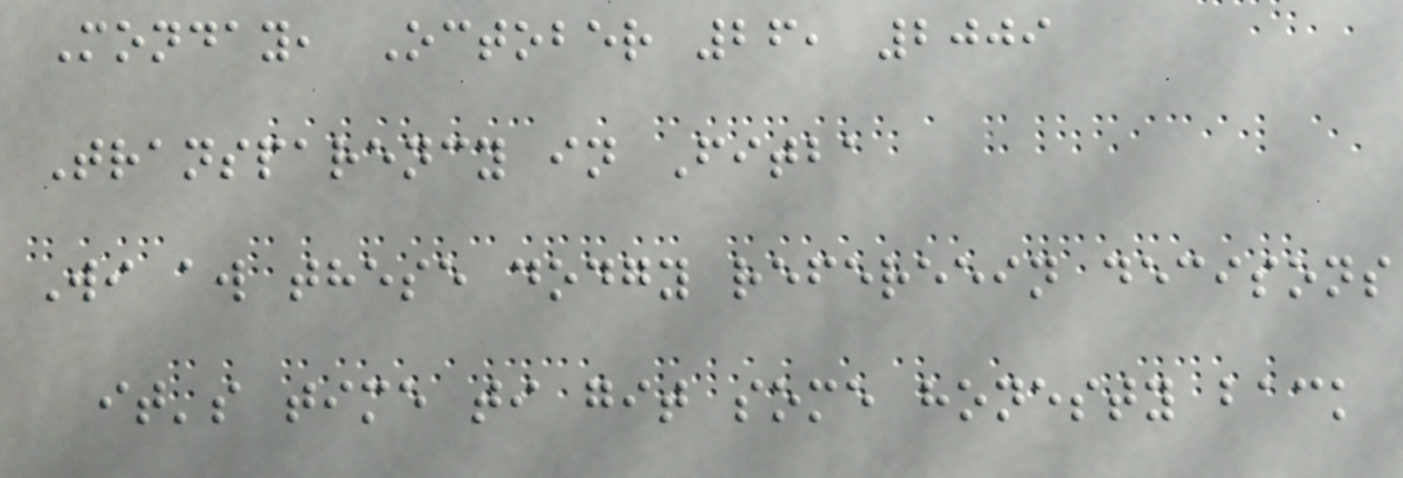Monday, October 26, 2009
Transparency in Fitba
Wi aw these dodgy refereein decisons
it's time ti git some honesty back
